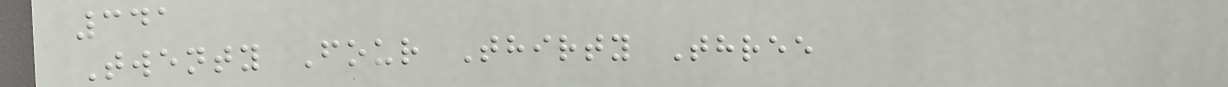341
Twenty Four Thirty Three
